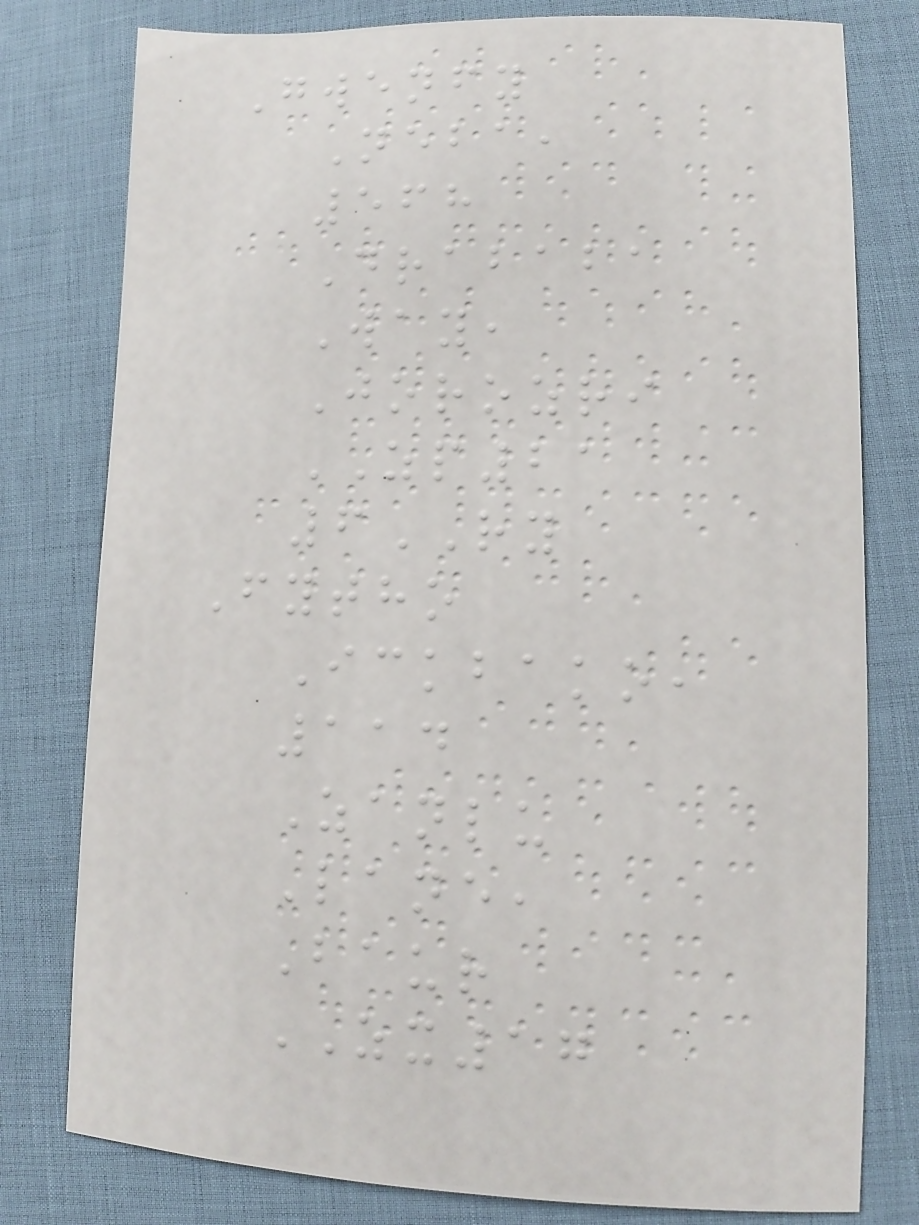Gwenfy
Neba,
568
Drababa
Way,
Jorozri
ZP21
6RY
Fytho
Ickbako,
114
Zanlu
Lane,
Baur
ZX17
